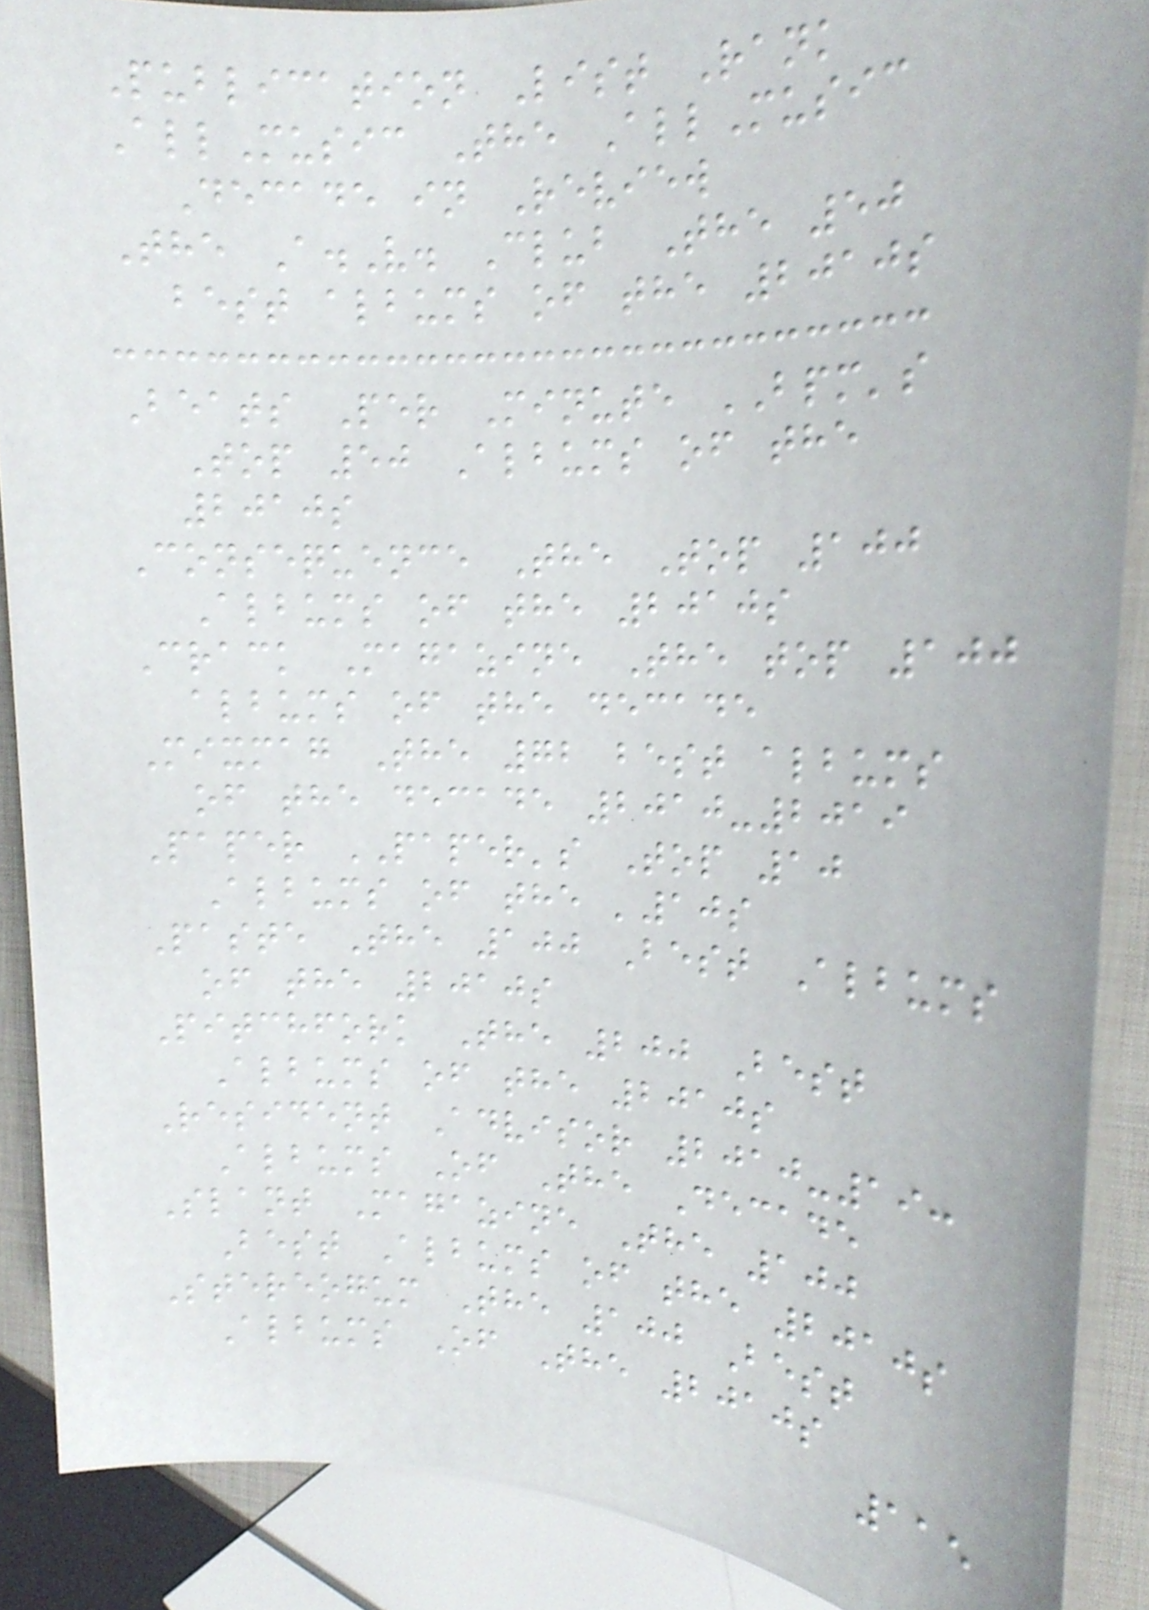Publication List Rank
AllMusic The AllMusic
Decade in Review
The A.V. Club The 50
best albums of the 2010s
Beats Per Minute BPM's
Top 50 Albums of the
2010s
Consequence The Top 100
Albums of the 2010s
Crack Magazine The top 100
albums of the decade
Mixmag The 72 best albums
of the decade 2010-2019
Paper PAPER's Top 10
Albums of the '10s
Paste The 100 Best Albums
of the 2010s
Pitchfork The 200 Best
Albums of the 2010s
Resident Advisor 2010-19:
Albums Of The Decade
Slant Magazine The 100
Best Albums of the 2010s
Stereogum The 100 Best
Albums Of The 2010s
115
